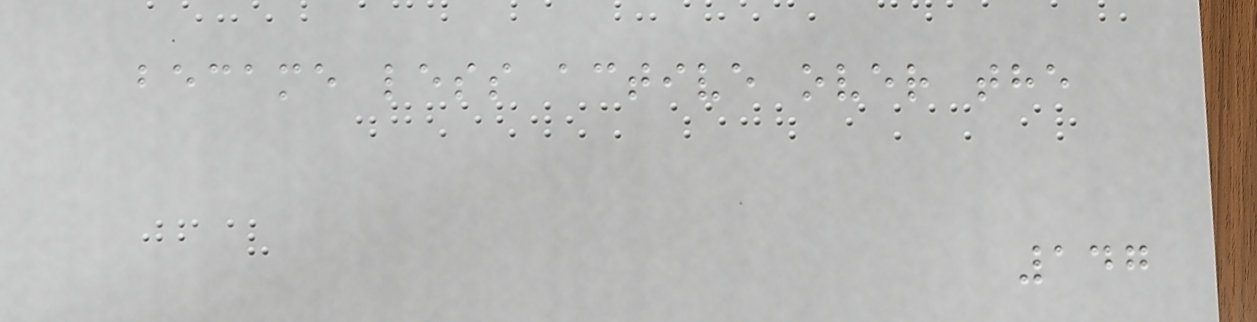became less active over the
147
